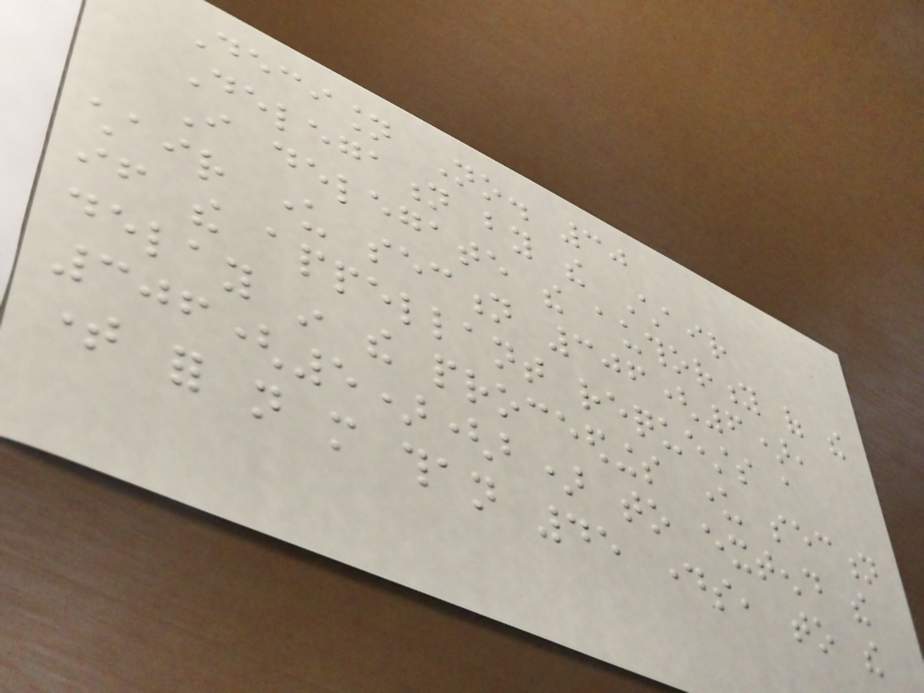Decision No. 30
Delegation by the Chair
I delegate the authority of the
chair under section 306(6),
if the appellant requests a
delay in the proceedings under section
306(5)(b) to extend the
time for not more than 45 days, to the
